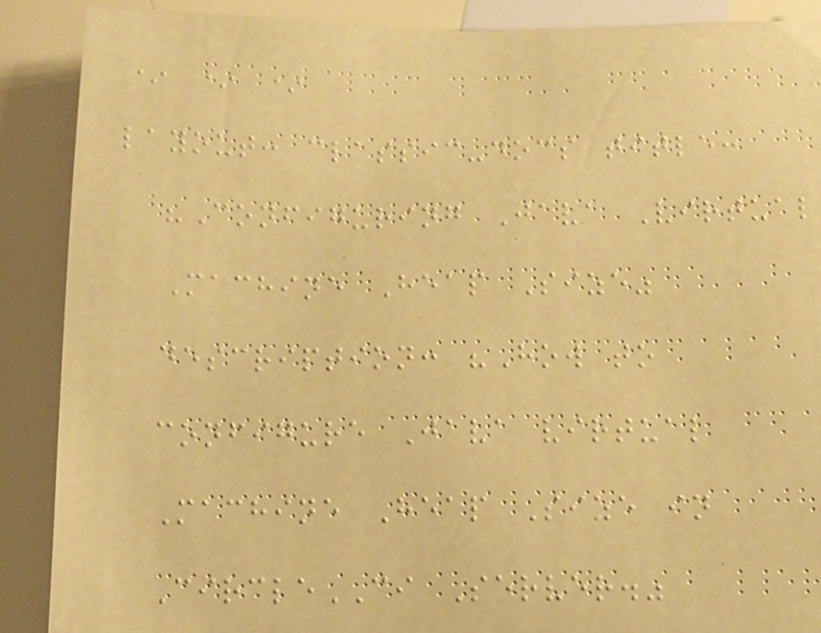* * *
layout: classic-docs title:
"Configuring Java Virtual
Machine Heap Size"
description: "How to
configure Java virtual
Machine Heap Size in
CircleCI Server."
